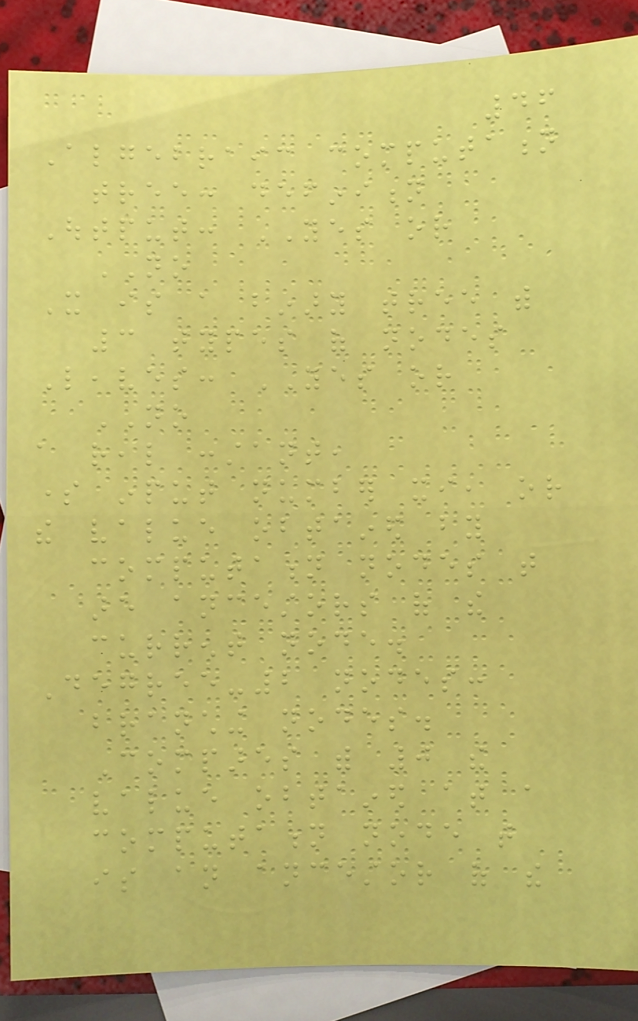46
Algebraic computation
tree: definition
Output: YES or
NO
It is a binary tree with
3 types of nodes
Leaves: YES or
NO
a real constant,
some input number xi, or
the value obtained by
computation nodes that
are ancestors of the
current node.
Degree-2 nodes:
branching nodes.
Compares with 0 the
value obtained at a
computation node that
is an ancestor of the
